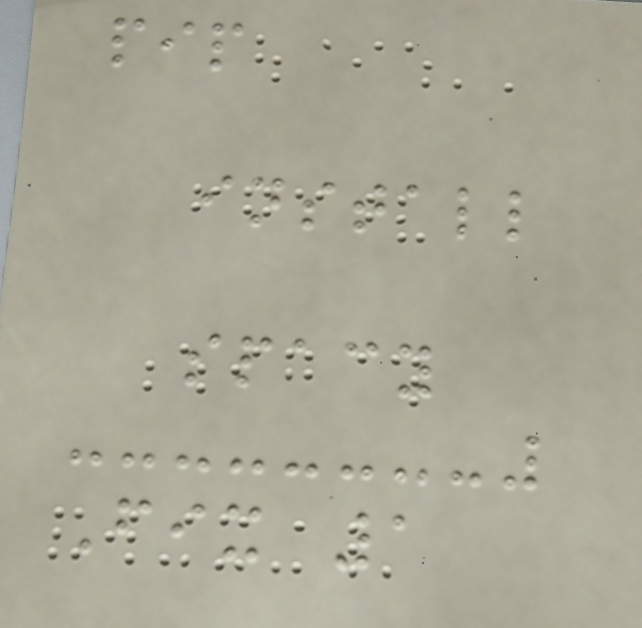pip
install
spacy
Fix 1
